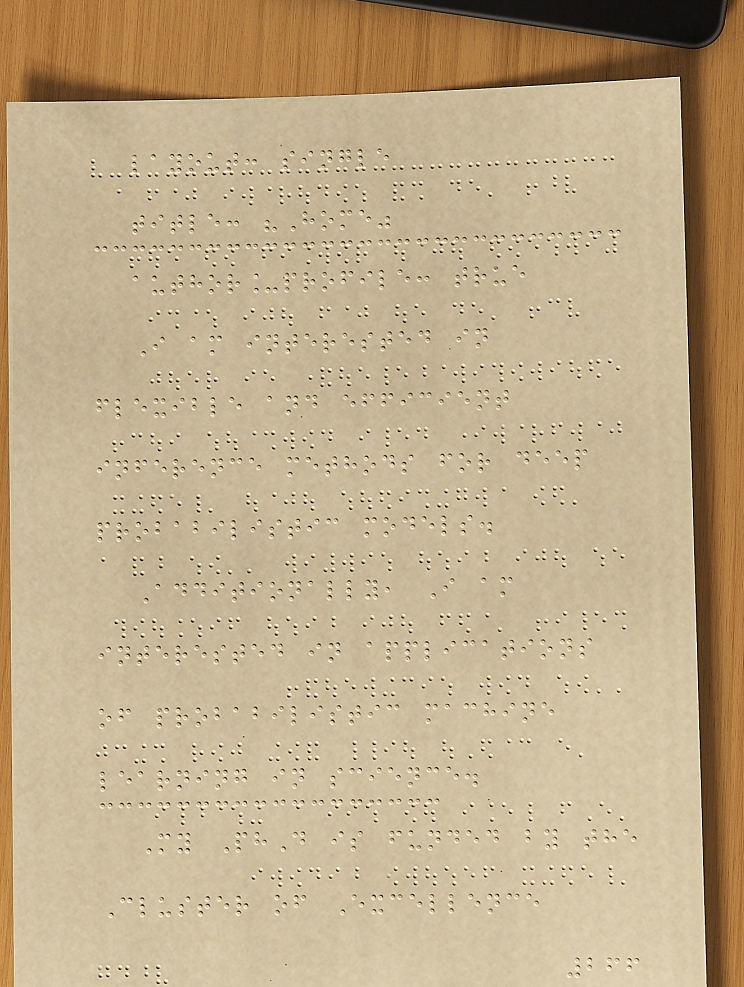layout: single
title: "Home"
author_profile: true
I am interested in
flexible and efficient
inference methods for deep
probabilistic models.
Additionally, I am
interested in applications
of probabilistic machine
learning in science.
My PhD is funded by the
Cluster of Excellence
266
